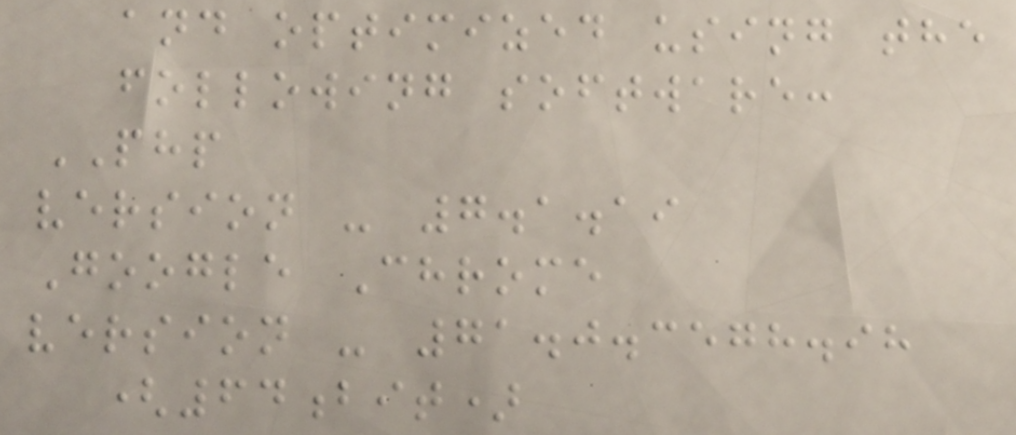and optimized using the
following software:
PHP
version - 7.1.19
Google Chrome
version - 71.0.3578.98
(64bit)
